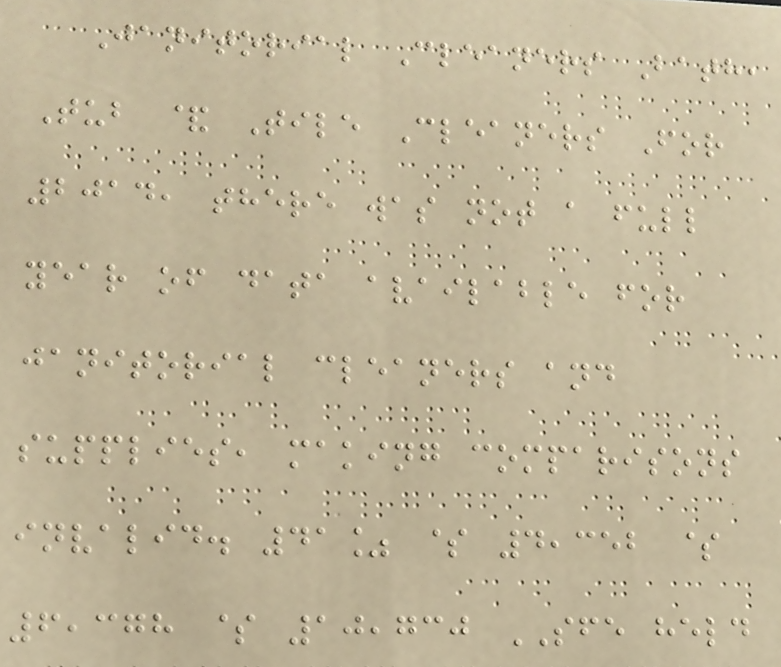Janitorial Cleaners Bath,
Tub & Tile Cleaners For
2014, there was not a full
year of data available for
janitorial cleaners and
supplies, making comparisons
invalid. 41% $ 4,352 $
6,378 $ 10,730 SFE held
